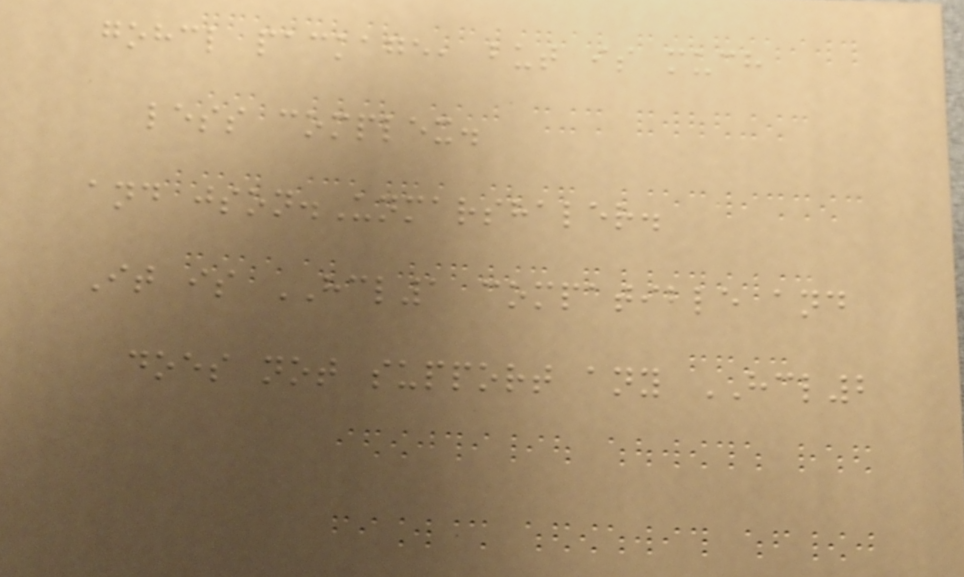gohcl package, but is much
less complex.
and json.Unmarshaler.
It is HCL1 compatible and
does not support any HCL2
